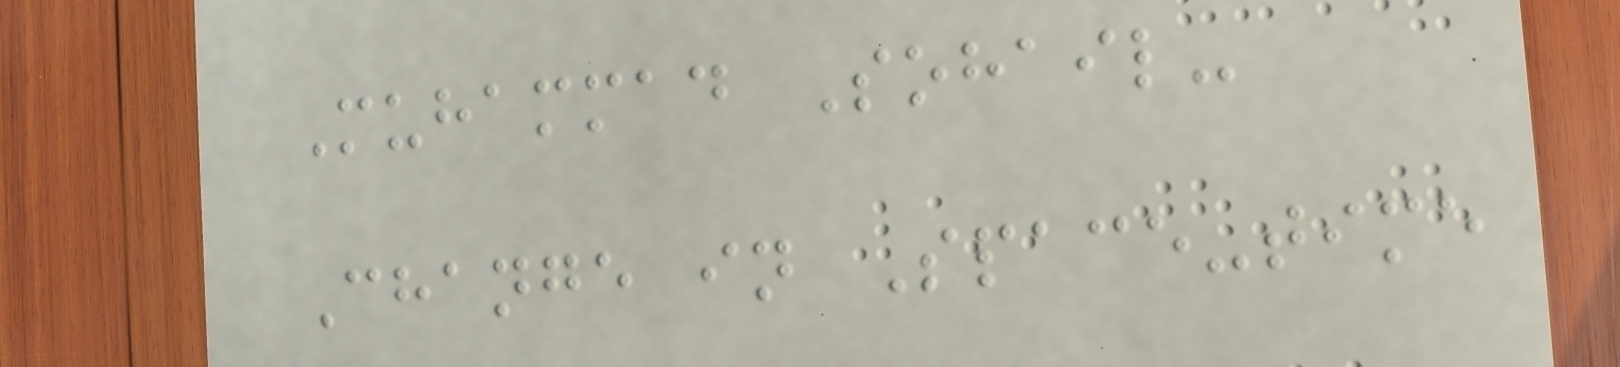Muhammad Sohail-
Change in Space-time
